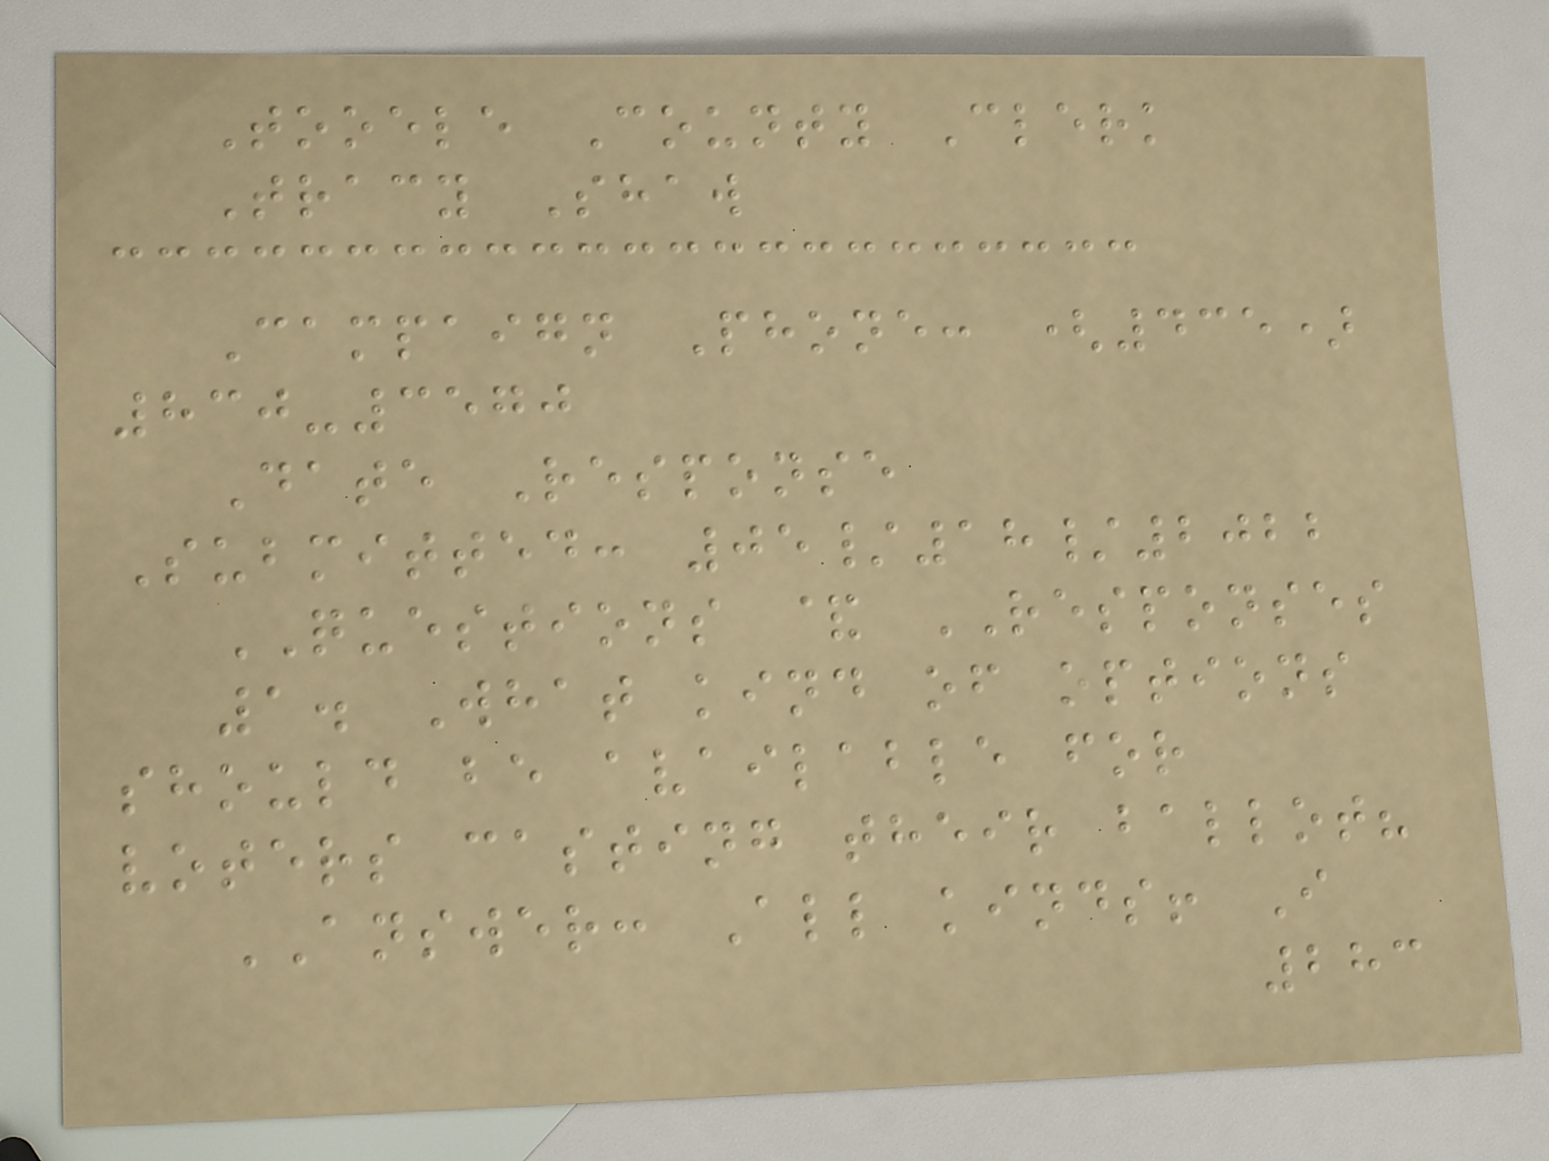Tooele County Clerk
Tracy Shaw
Campaign Phone: (435)
830-3570
Date Response
Submitted: 05/18/2022
QUESTIONS & RESPONSES
1. What kind of options
should be available for
voters casting their ballot?
ANSWER: All kinds! I
283
